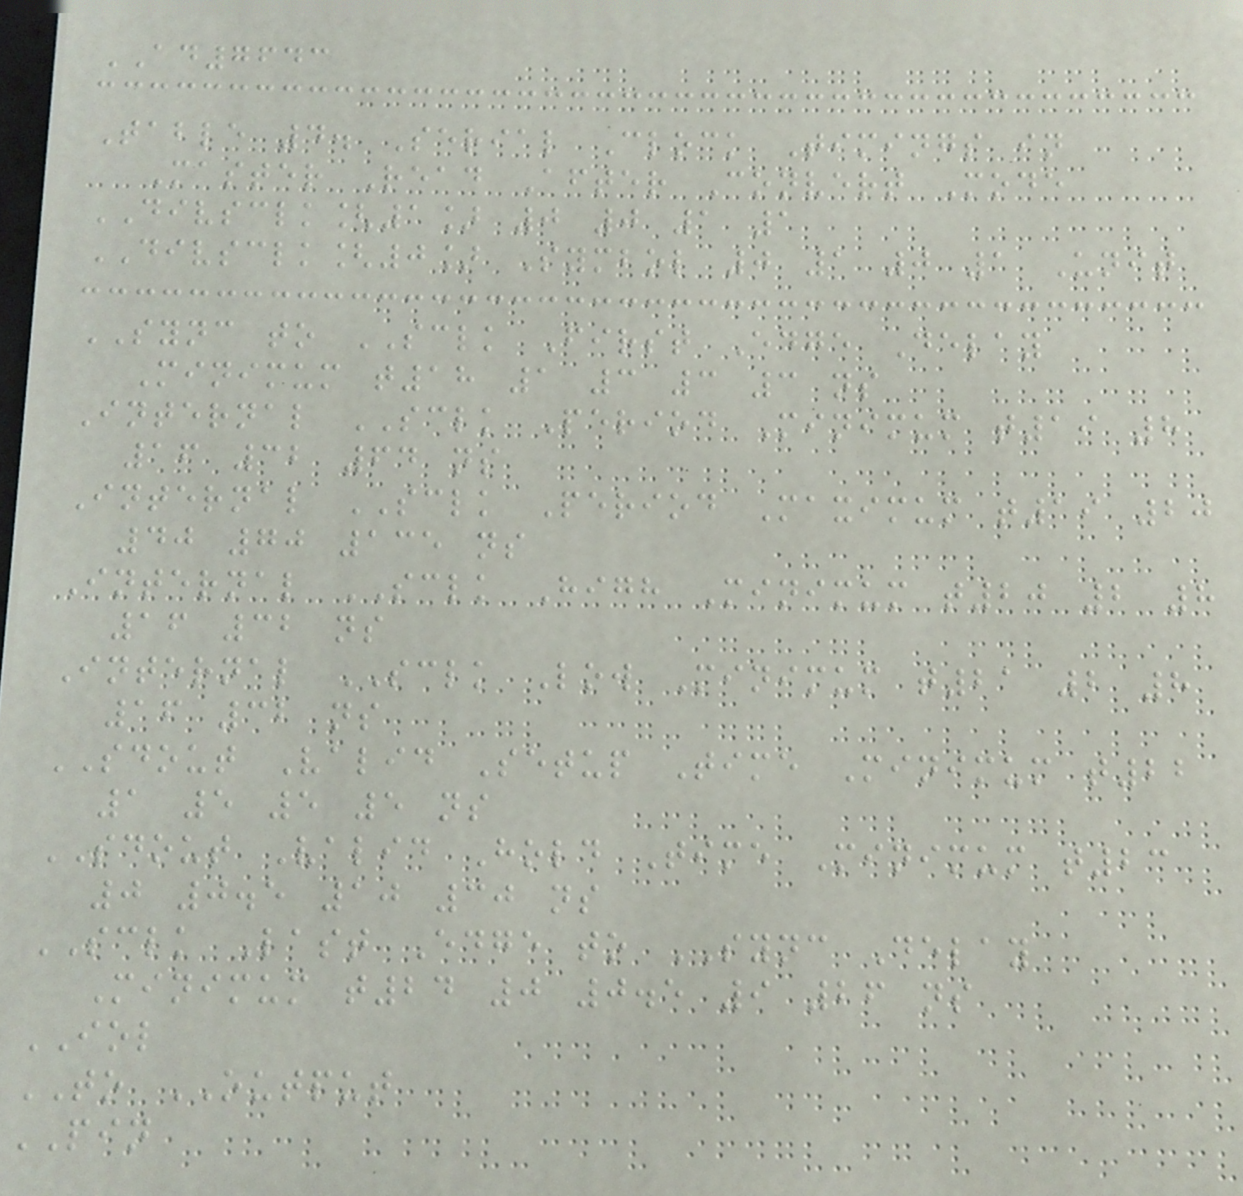AD7643
Table 4. Serial Clock Timings in
Master Read After Convert Mode
DIVSCLK[1] 0 0 1 1
DIVSCLK[0] Symbol 0 1 0 1 Unit
SYNC to SCLK First Edge Delay
Minimum t18 1 3 3 3 ns
Internal SCLK Period Minimum t19 8
16 32 64 ns
Internal SCLK Period Maximum t19 20
40 70 135 ns
Internal SCLK High Minimum t20 2 8
16 32 ns
Internal SCLK Low Minimum t21 2 8
16 32 ns
SDOUT Valid Setup Time Minimum t22
1 5 5 5 ns
SDOUT Valid Hold Time Minimum t23
0 0.5 10 30 ns
SCLK Last Edge to SYNC Delay
Minimum t24 0 0.5 9 26 ns
IOL
TO OUTPUT
PIN
